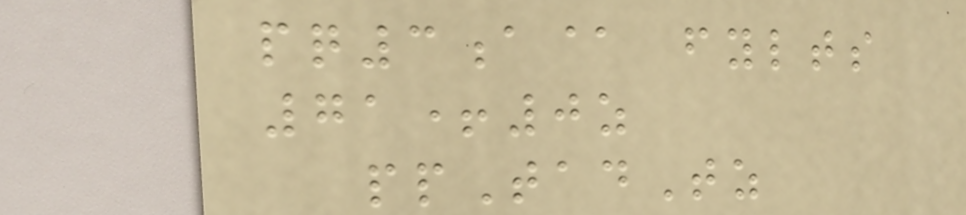pq3a@ fylts
71+0z
ppTadTz
